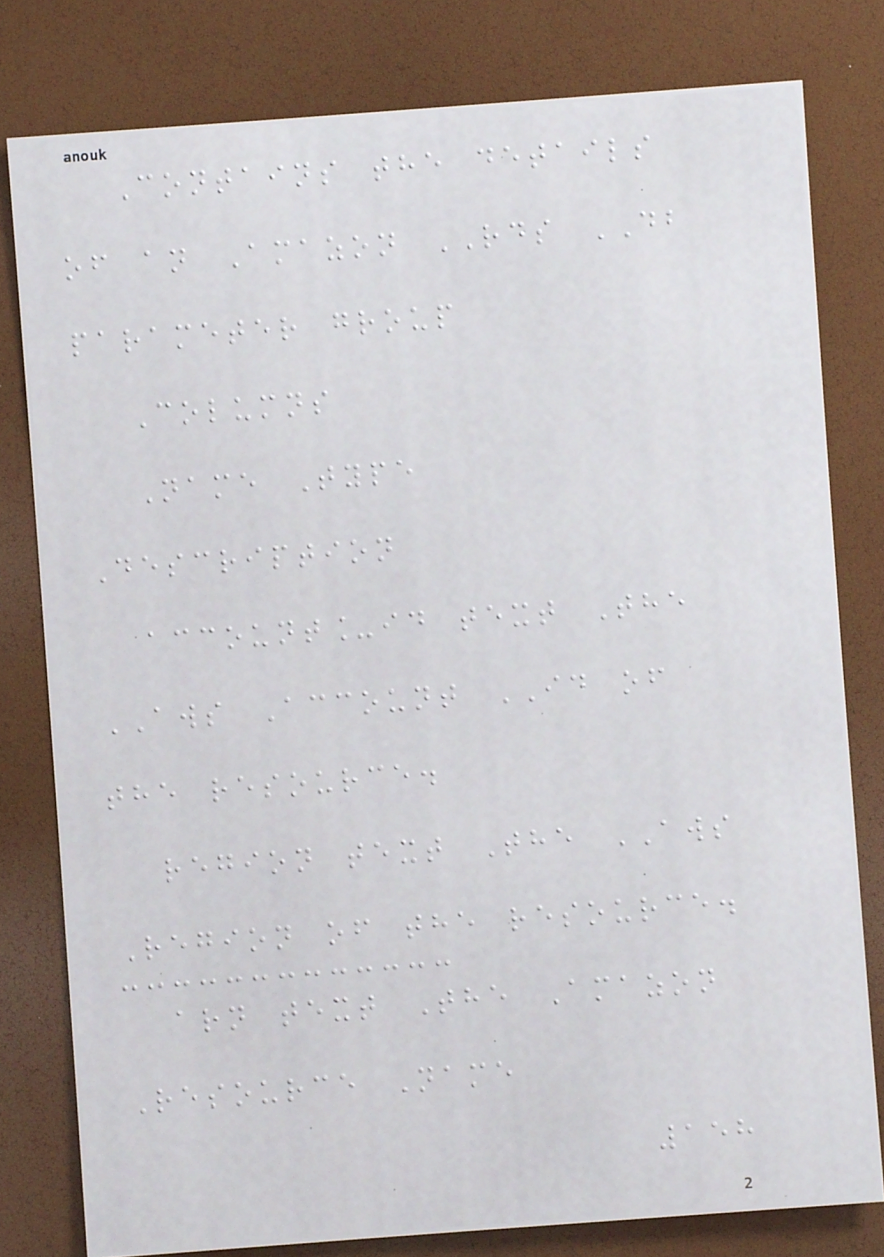Contains the details
of an Amazon RDS DB
parameter group
Columns
Name Type
Description
account_id text The
AWS Account ID of
the resource.
region text The AWS
Region of the resource.
arn text The Amazon
Resource Name
158
